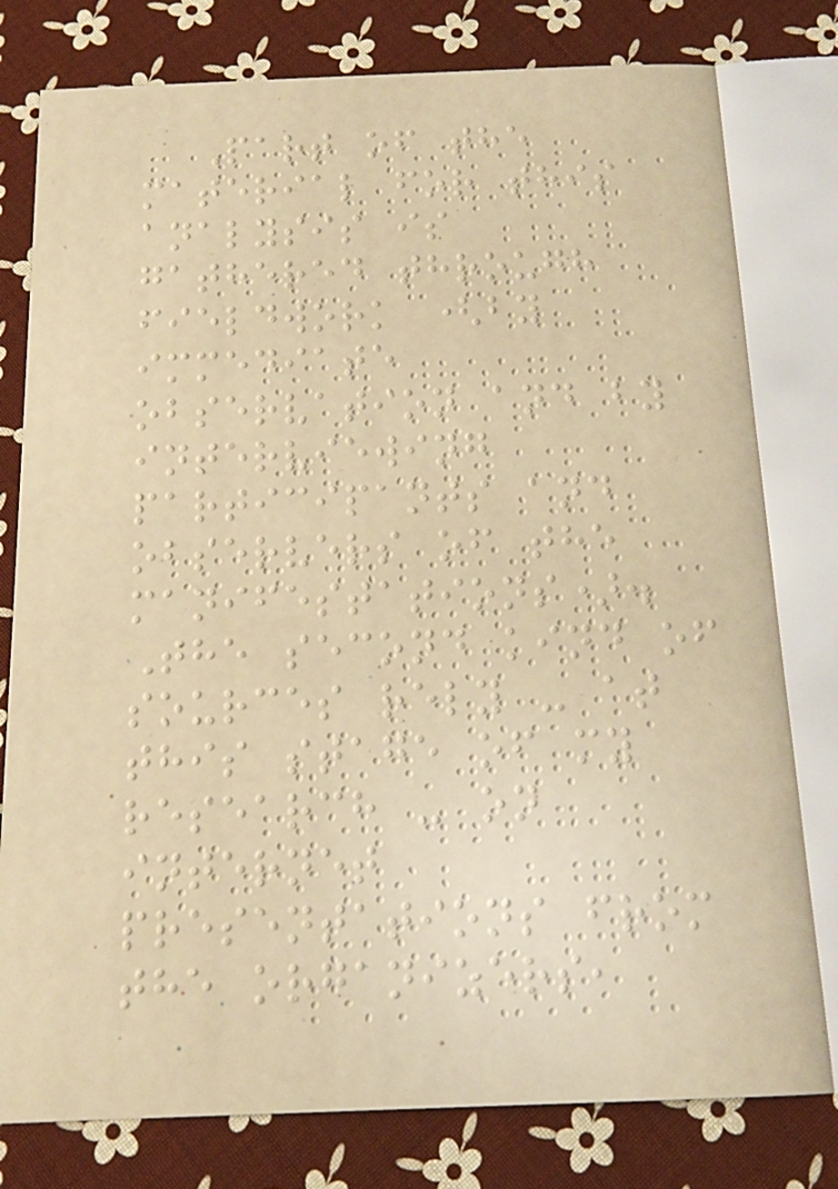Part of the
material for this
analysis is
gathered through
fieldwork (by
immediate
observation and by
interviewing
participants and
observers of the
manifestations).
The second kind of
sources rely - at
this stage of my
research - on
internet
presentations from
the organizers,
